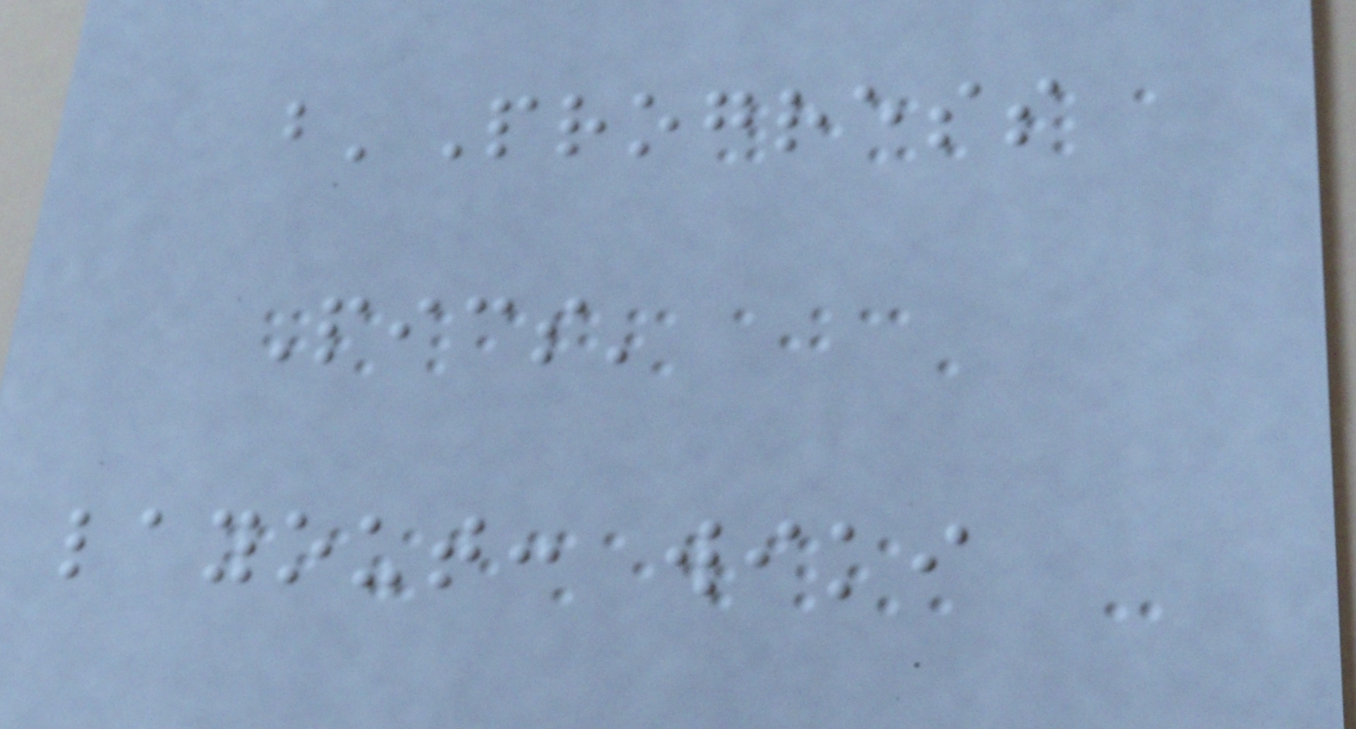b'Progress
Pics'
layout: wiki
